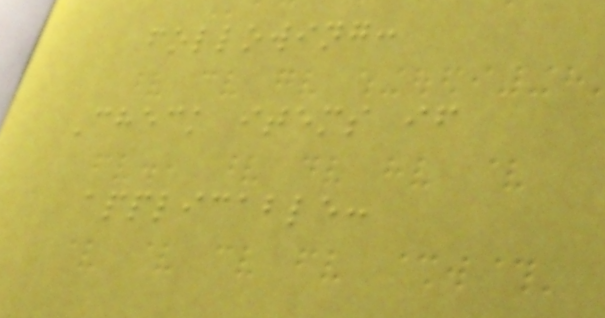following:
Check items if
applicable:
